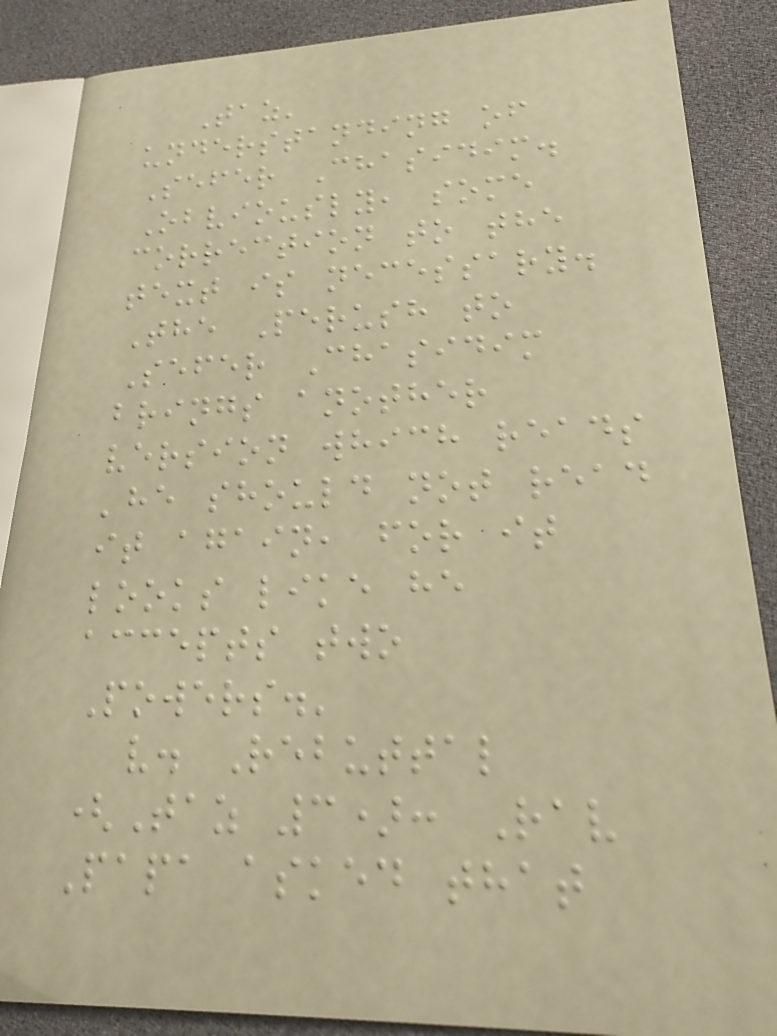Taz'
understanding of
Sefer Chasidim.
Obviously, some
correction to the
text is necessary.
The Perush to
Sefer Chasidim
brings another
version which reads
'he should not read
it again, for it
looks like he
accepts two
Powers.'
v. Rebuttal
(Taz 3): Rav
Papa asked that
